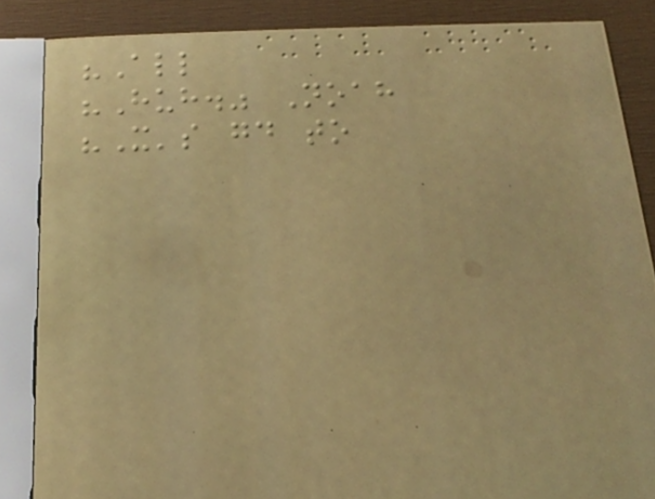"All
"Huh." Noah
"It's good to
